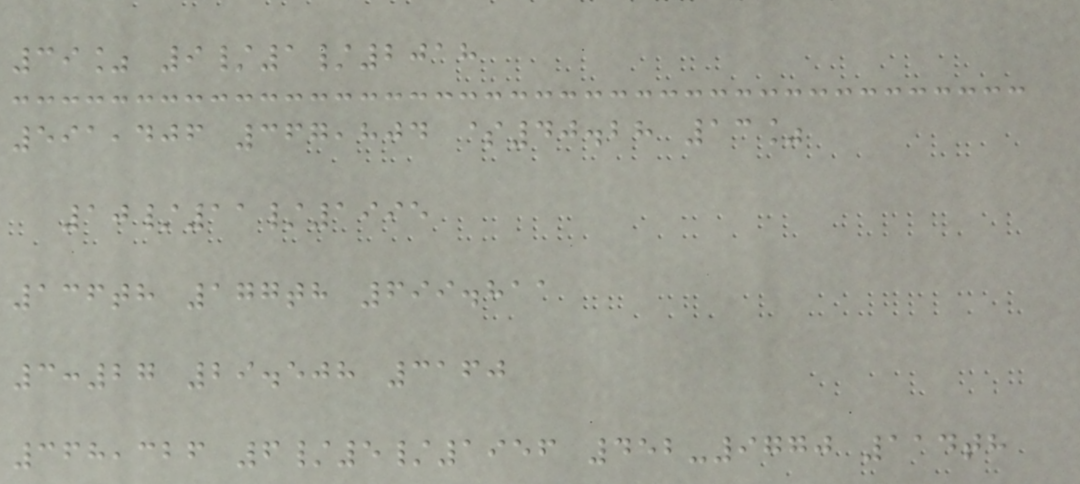39% 9/1/2018
591,406 367,804 $40.28 13%
10/11/1995
136th 177th 699.811
3:27 29.508 3160
368,326 6/5/1956 452-9770 114th
